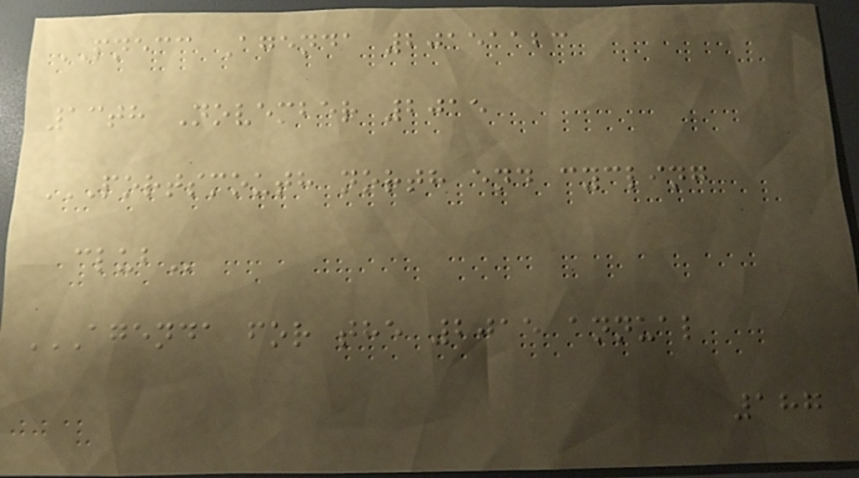PNECC Agenda 20151123
13th November 2015
PORTSMOUTH NORTH END CYCLING
CLUB
AGENDA FOR THE 2015 ANNUAL
187
